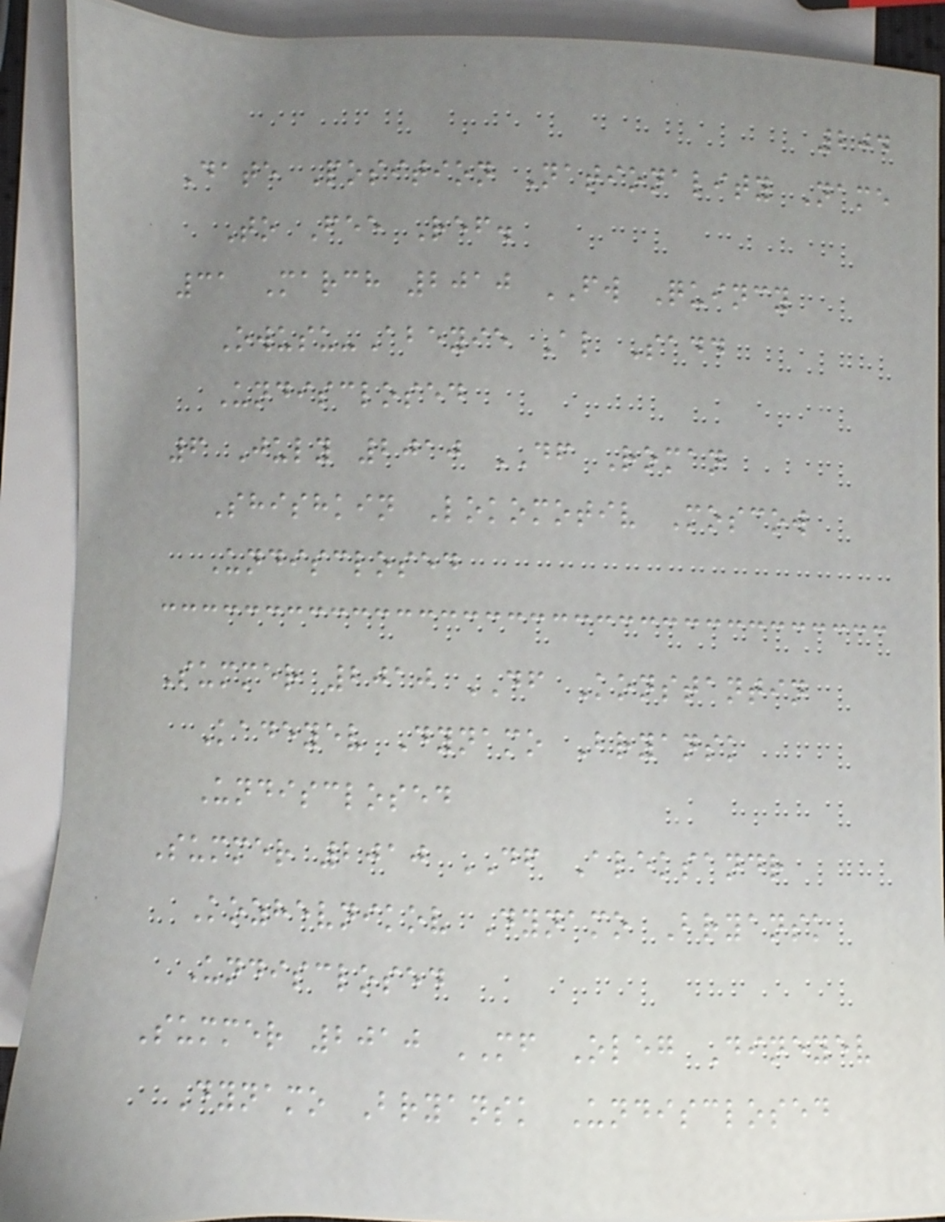204
Date Position Nationality Name
To Fee Ref.
31 March 2010 FW Quincy
Owusu-Abeyie Al Sadd
Undisclosed
6 July 2010 DF Roman
Shishkin Lokomotiv Moscow
Undisclosed
Summer 2010 DF Konstantin
Kadeyev Dynamo Bryansk
Undisclosed
Summer 2010 DF Aleksandr
Kozhevnikov Dynamo Bryansk
Undisclosed
Summer 2010 MF Oleg Dineyev
Dynamo Bryansk Undisclosed
